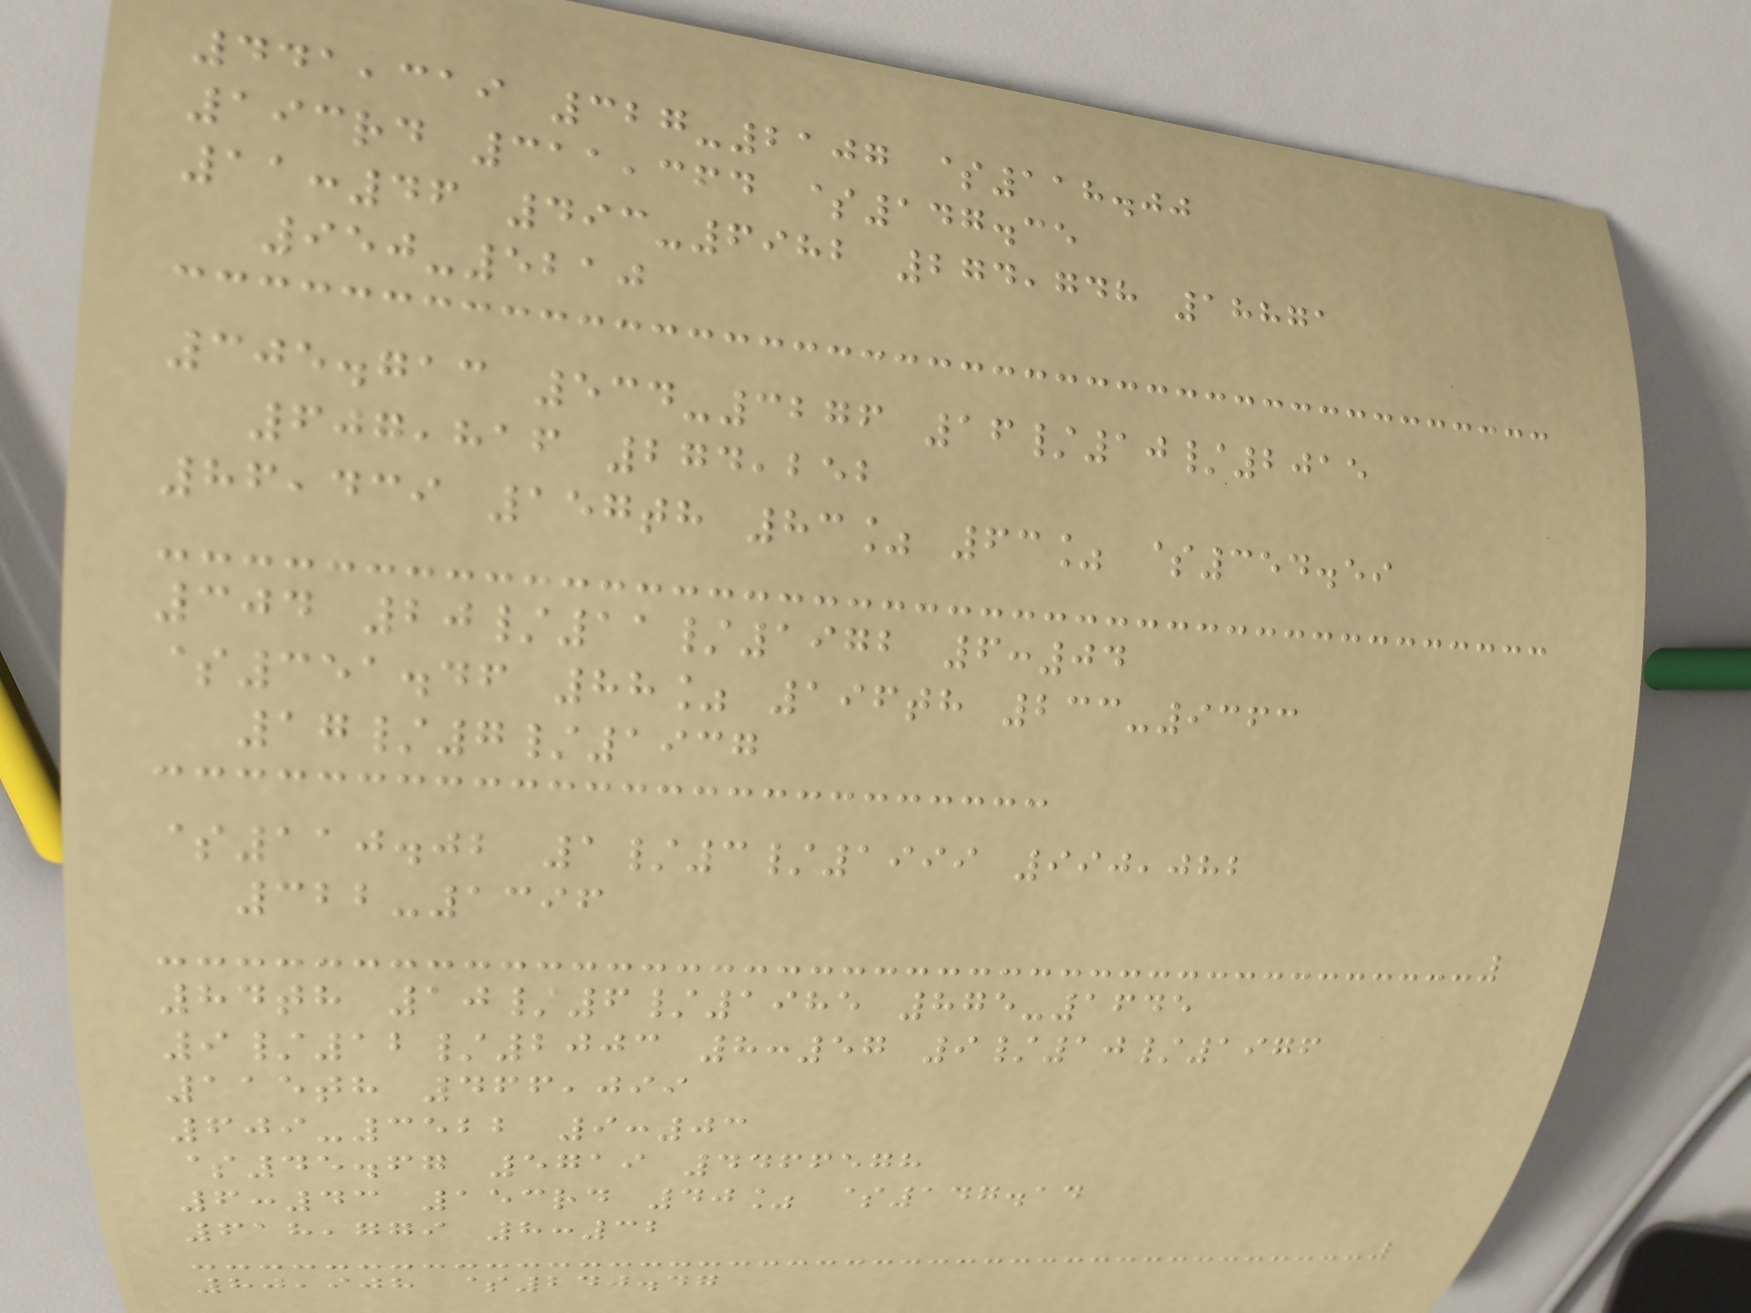441,319 327-2107 $118.00
193rd 311,364 $147.35
11:46 493-6982 274,748 18871
950-5210
305.713 534-3276 16/10/2015
607,816 274,252
86,439 157th 83% 63% $354.59
304 20/11/1972 6:04
$351.46 88% 196th 233-9363
17/7/1937
$110.02 1/3/1999 990,082
322-1396
84th 10/6/1985 875-1645
9/12/2003 8:57 9/10/1976
115th 466,099
609-3522 9:03
$45.67 5719 4466578
6:43 153rd 40% $147.14
618,779 8:32
80,908 $240.47
